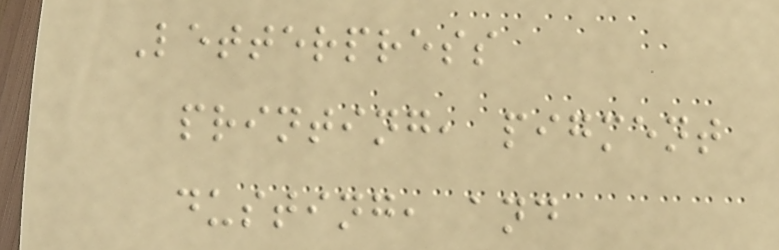Letterpress
printing, pigment
dusting, and
